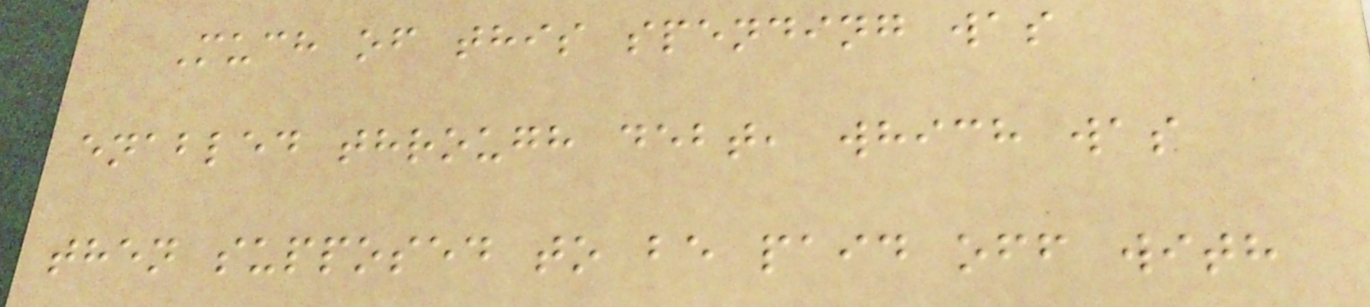Much of this spending was
enabled through debt, which was
then supposed to be paid off with
